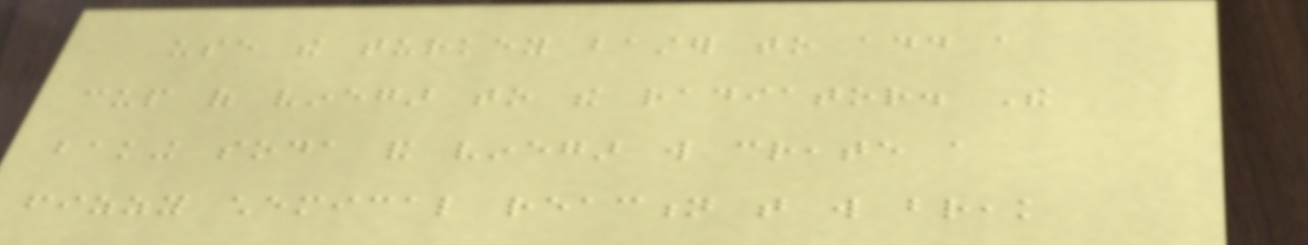use the turkey baster to add a
cup of vinegar to the radiator. The
baking soda and vinegar will create a
fizzy chemical reaction that will break
